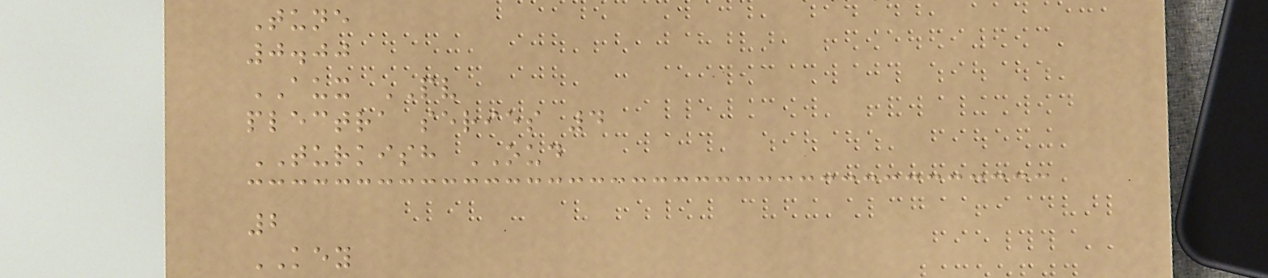Tune
0.00
AUX PV
plectra series 4
TURKISH OUD
2
KEY
